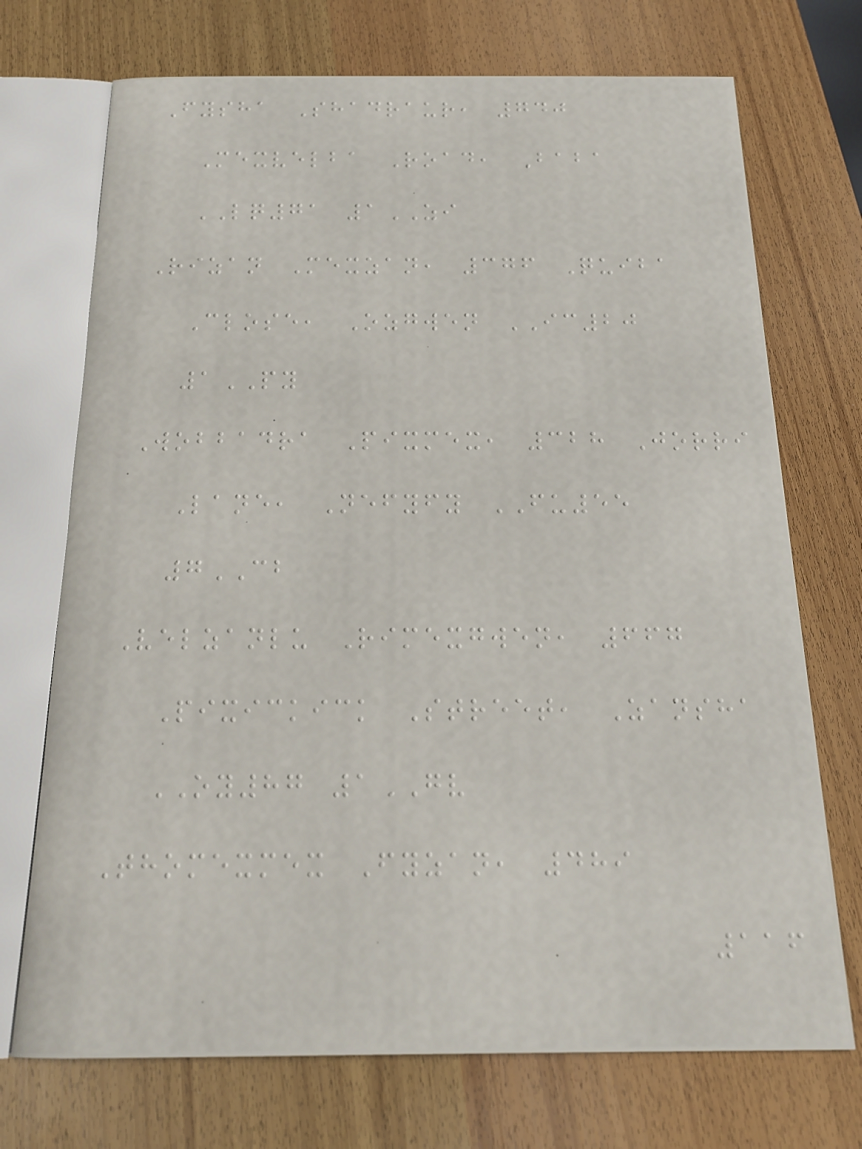Fysha Shadraur, 740
Mexvelba Road, Baba
LQ71 1ZI
Rizan Mexzan, 376 Quiba
Close, Ozgwen IC20
1PY
Wobbadra Pixmex, 328 Jorri
Lane, Nefyfy FU55
7CB
Velzanlu Rimexgwen, 667
Pixickick Street, Zansha
OY87 1GV
Thomexmex Fyzan, 489
116
